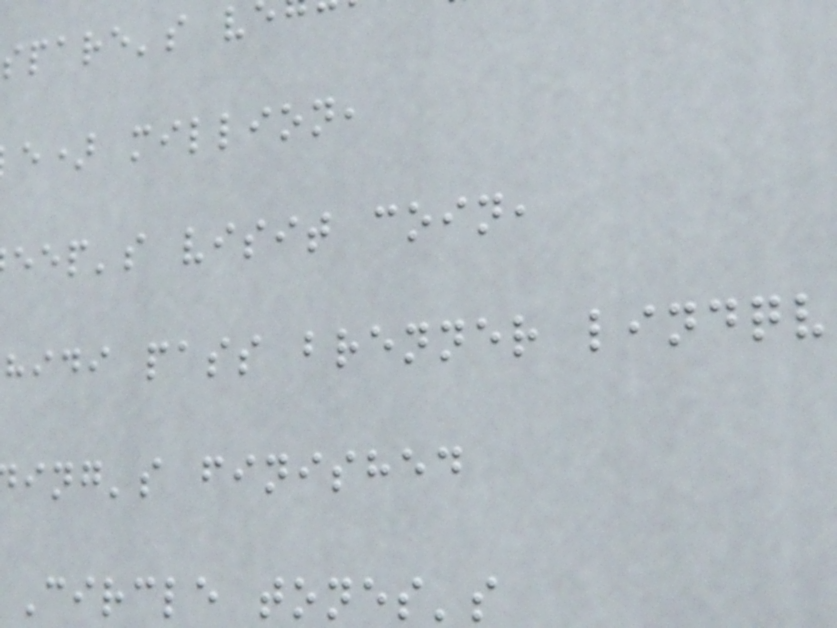spare's v
e) million,
eep's visit coin,
hidi pass brenner lindqv
ing's finished
Circle tones's
